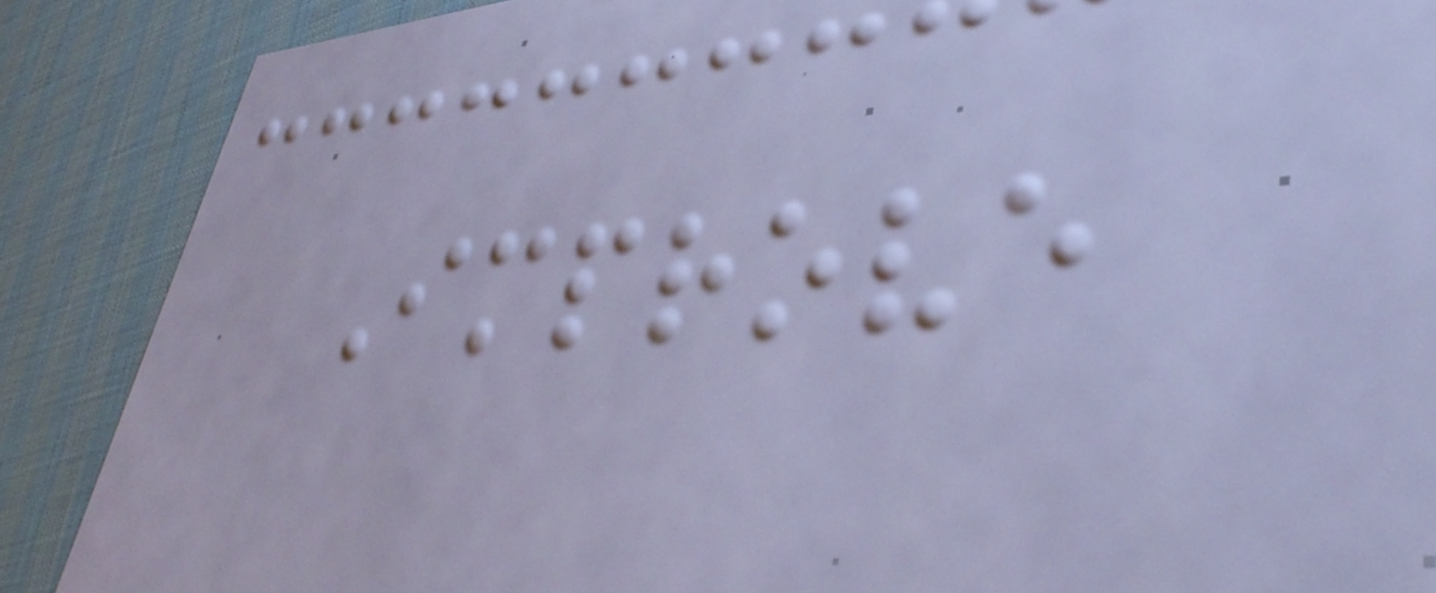Improve
